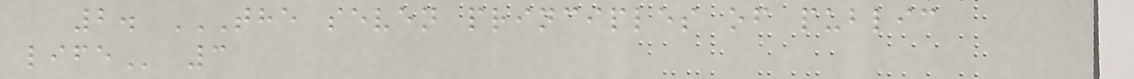2. THE SEVEN PRINCIPLES OF PUBLIC
LIFE 3
